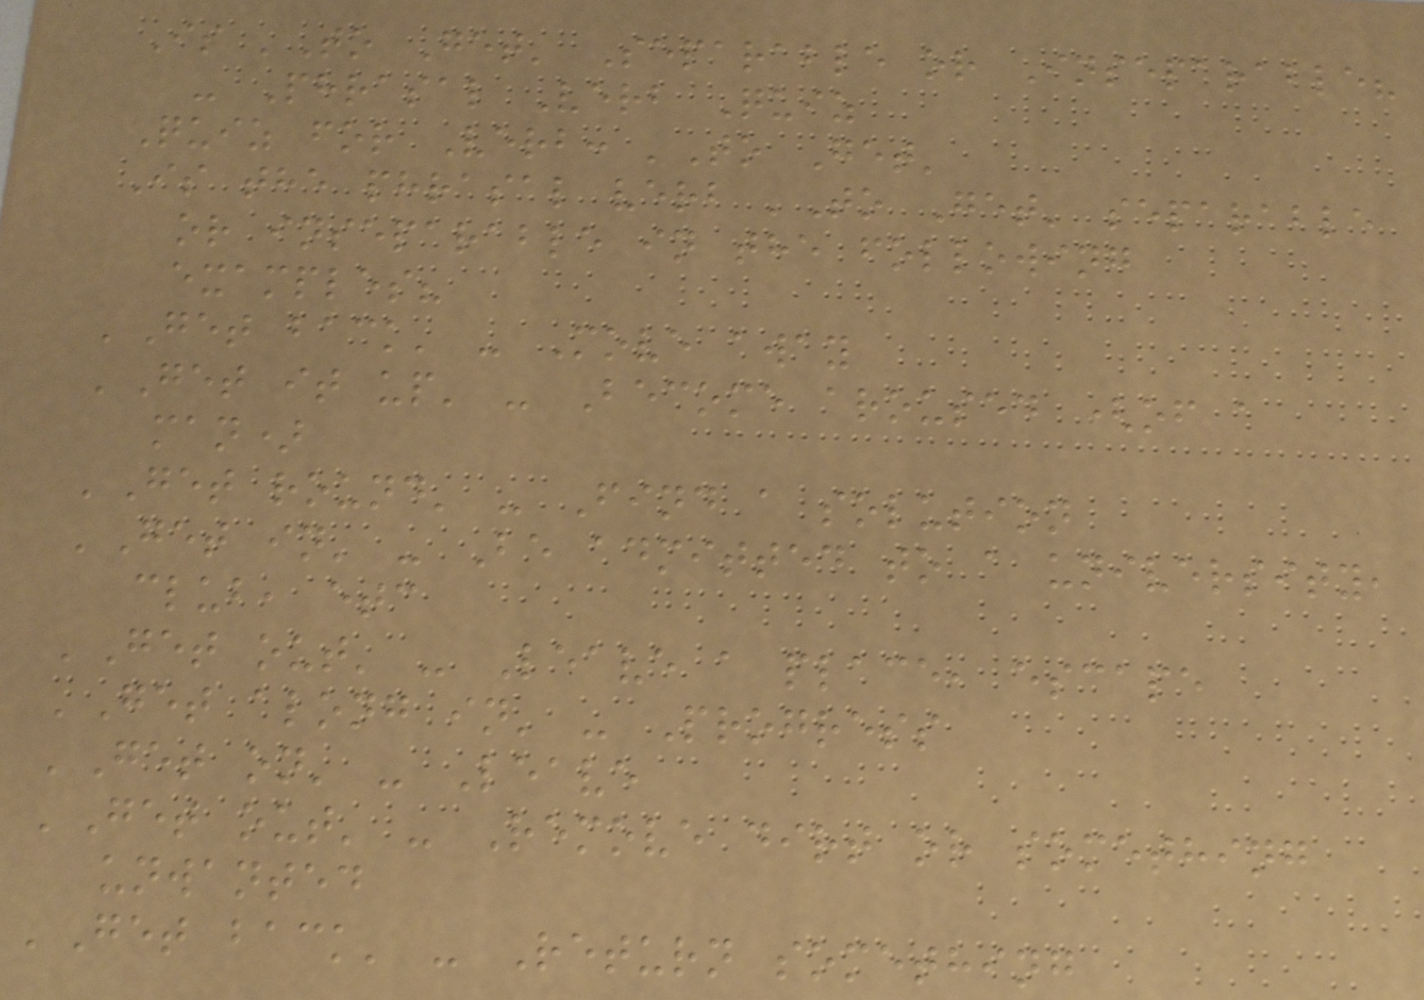Is 'To Get' Separable or Inseparable?
- Phrasal Verb Quiz
Quiz for Verb: 'To Get'
Is the phrasal verb 'To Get' separable
or inseparable in the following
examples?
'Get back' - Move away
'Get it up' - Become aroused (of a
man)
'Get round' - Find a solution
'Get in' - Be admitted to a university,
club, etc
'Get out' - Leave a place, escape
'Get along in' - Progress
'Get on' - Leave
'Get out' - Remove dirt or something
unwanted
'Get back' - Return something
